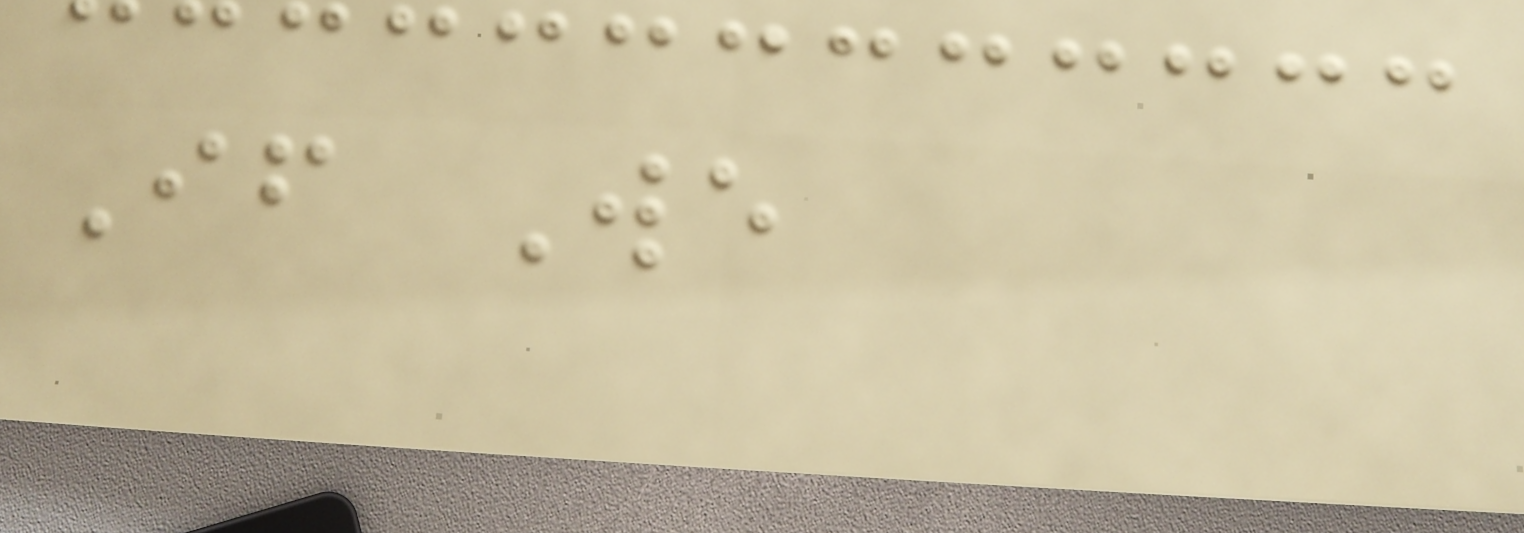If We
